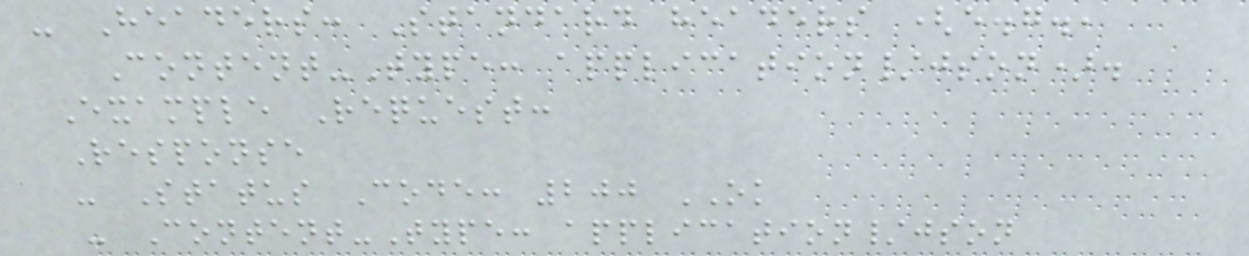- Headers: Standard headers (e.g.,
Content-Type: application/json).
Example Request:
Response
- Status Code: 200 OK
- Content-Type: application/json
